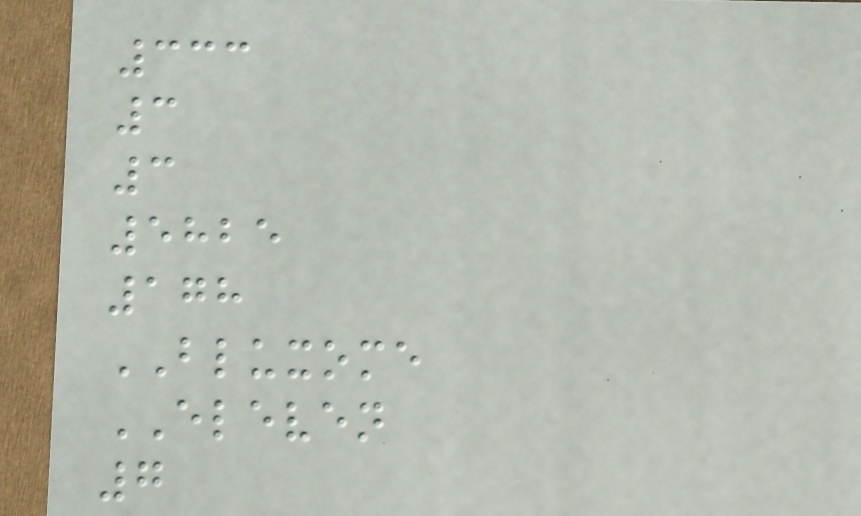333
3
3
5825
178
BLUXOME
ELEVEN
7
